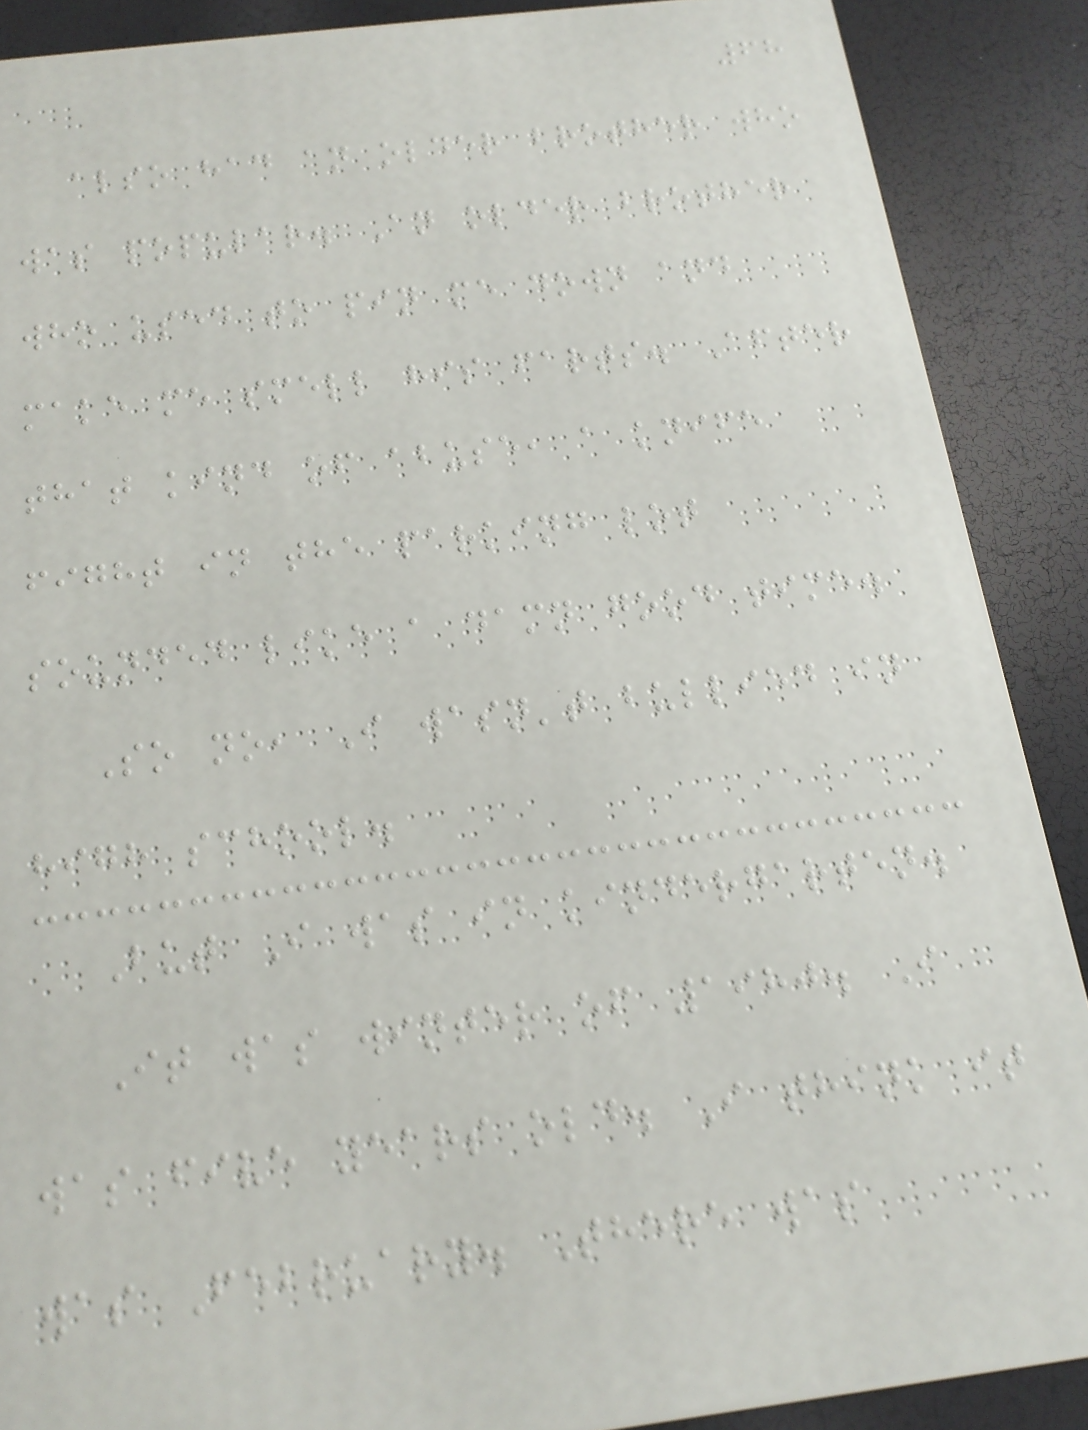68
also had an older brother who
was popular. An older brother
who used to pin me down and
make me smell his farts. After
that kind of abuse, a knife
fight in the parking lot
sounded like a damn good time.
So no, I wasn't bullied in
high school.
But I was in kindergarten.
It was winter of 1980. I
was five years old. I think it
was February. There was
